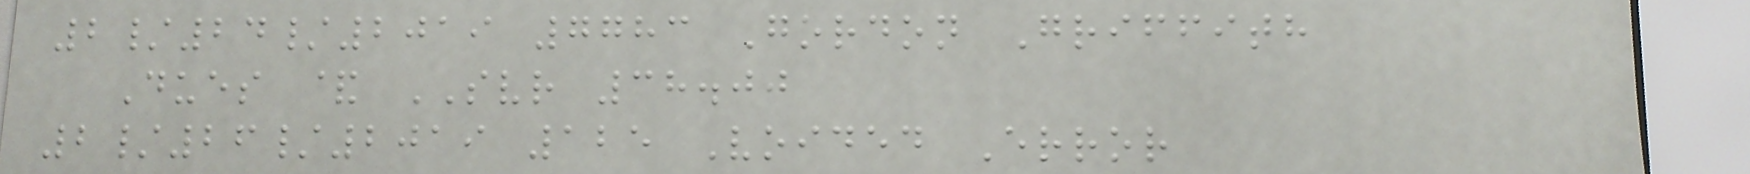2/24/2019 7783 Gordon Griffith
Dues & SVR 38.00
2/26/2019 125 Voided Error
